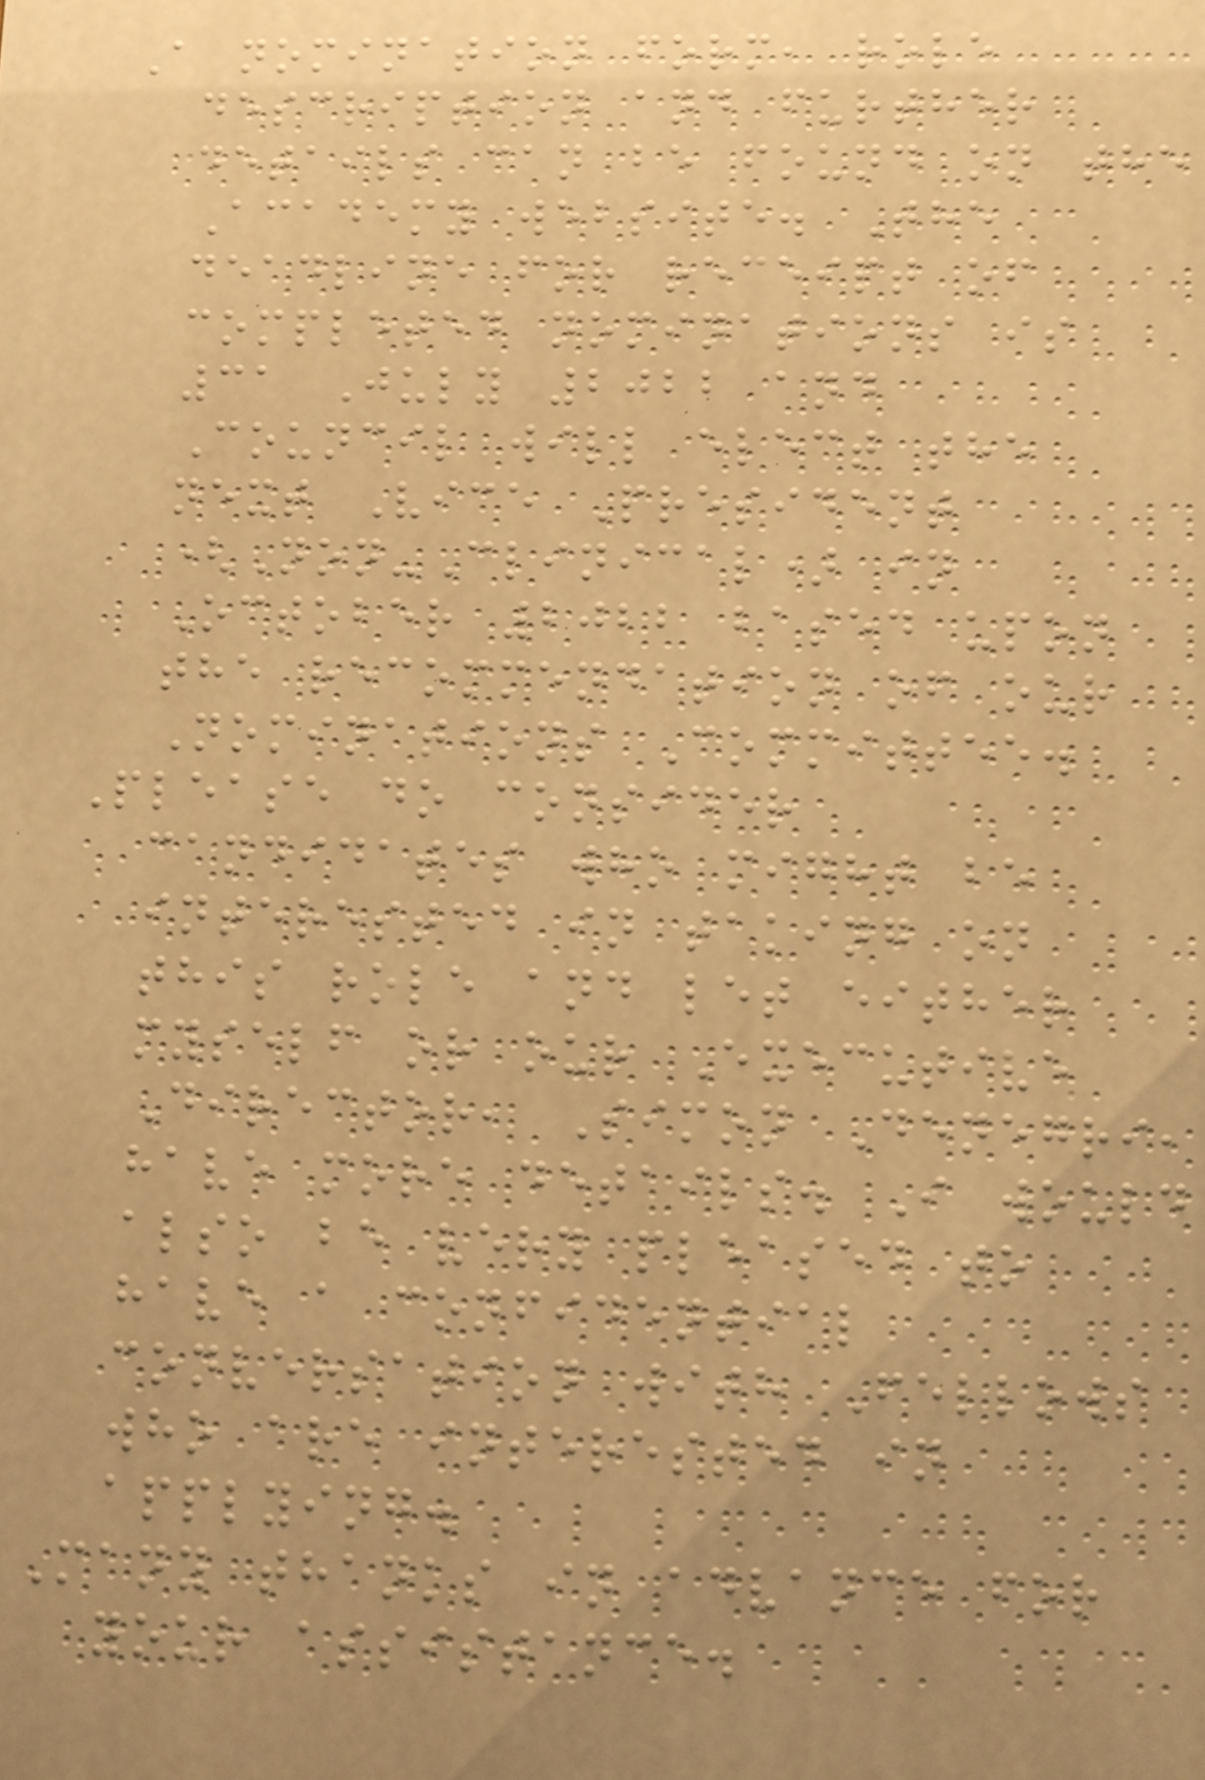A nomination form, role
description and further
details can be found on the
Academy website. The
deadline for receipt of
completed nominations is
31 July 2022 and
Council will elect the
next Vice President
(Non-Clinical) in
October 2022 based upon
the recommendation of our
Nominations Committee.
Please do consider
candidates who might be
interested in taking on
this role and let either
myself or our Executive
Director, Simon Denegri,
have more details. I would
also be very pleased to
have a confidential
conversation with Fellows
who are interested in
applying.
Many thanks in advance for
your assistance.
